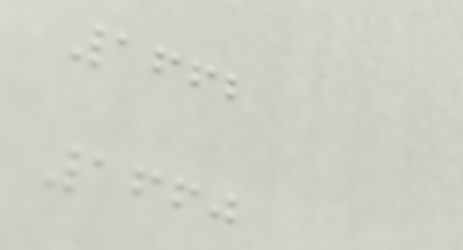1662
1660
